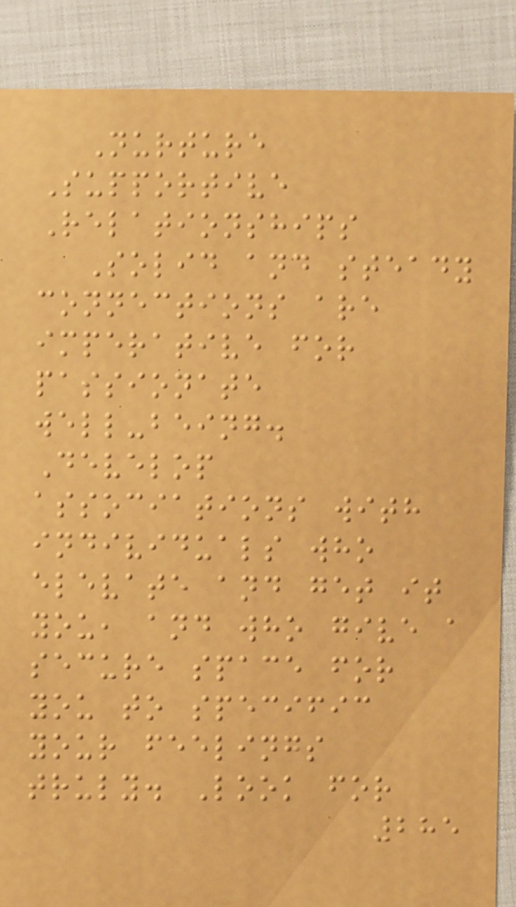Nurture
Supportive
Relationships
Solid and steady
connections are
imperative for
passionate
well-being.
Develop
associations with
individuals who
elevate and get it
you, and who give a
secure space for
you to specific
your feelings
truly. Look for
285
